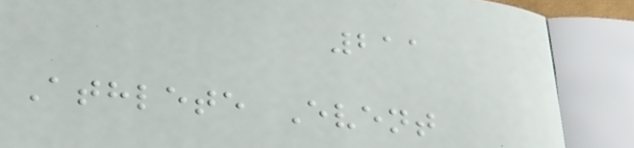211
Athlete Event
